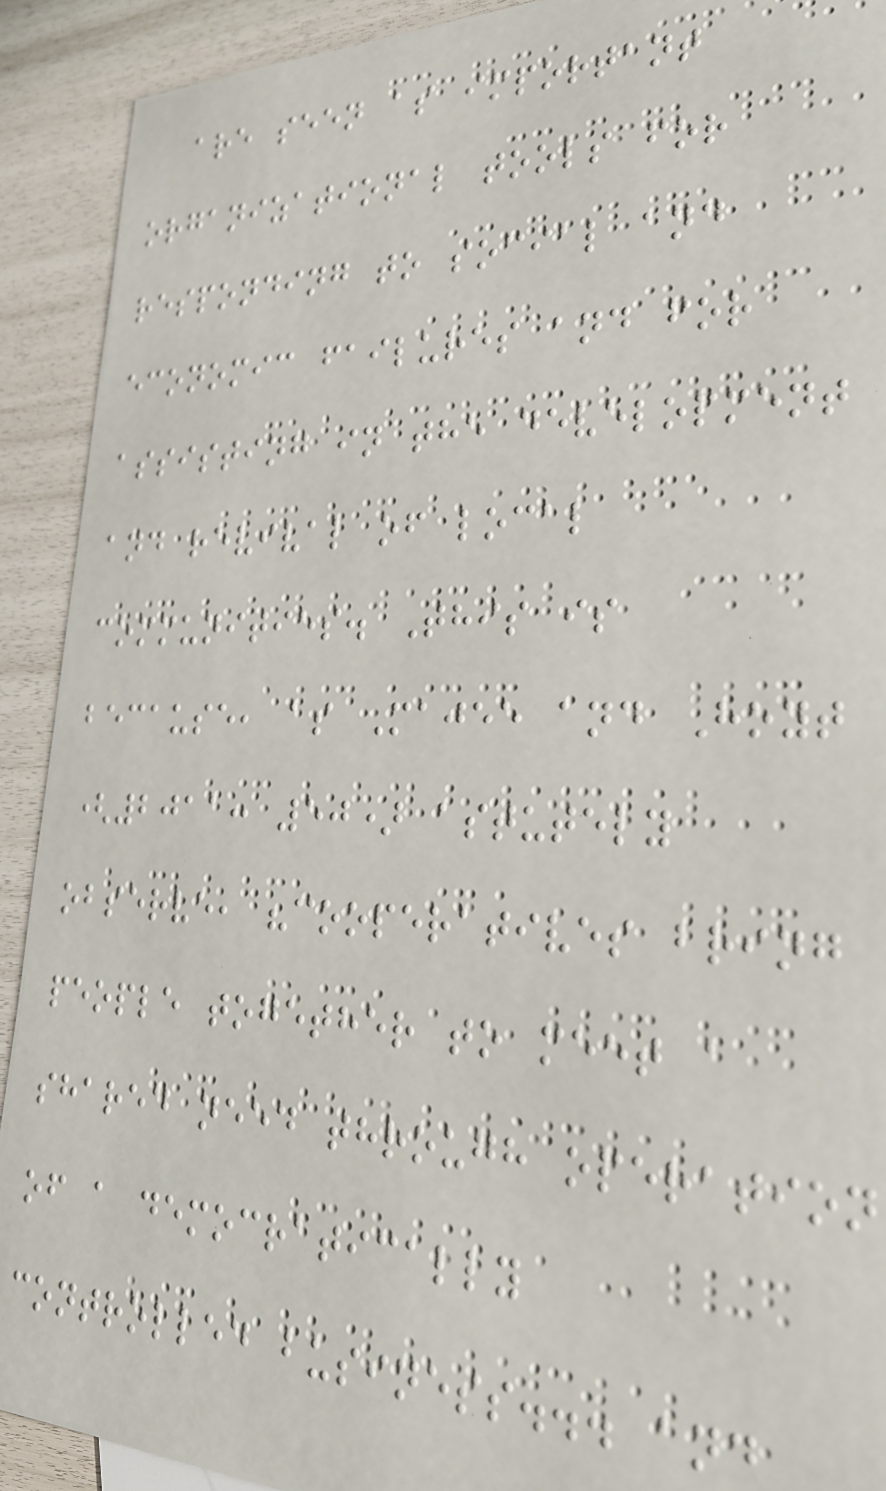are seen as important
organizational tools for
responding to social and
economic failures and for
assisting in the development
and revival of local
communities. This is
because, as Majee and Hoyt
(2011: 50) astutely
observe, "cooperatives bring
people together to meet a
shared need through operation
of a democratically
controlled business... and
